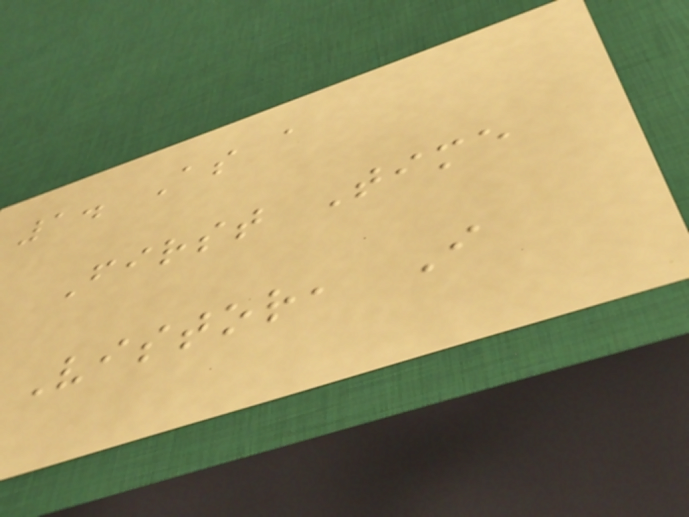1. As a
First Time
Vistor, I
